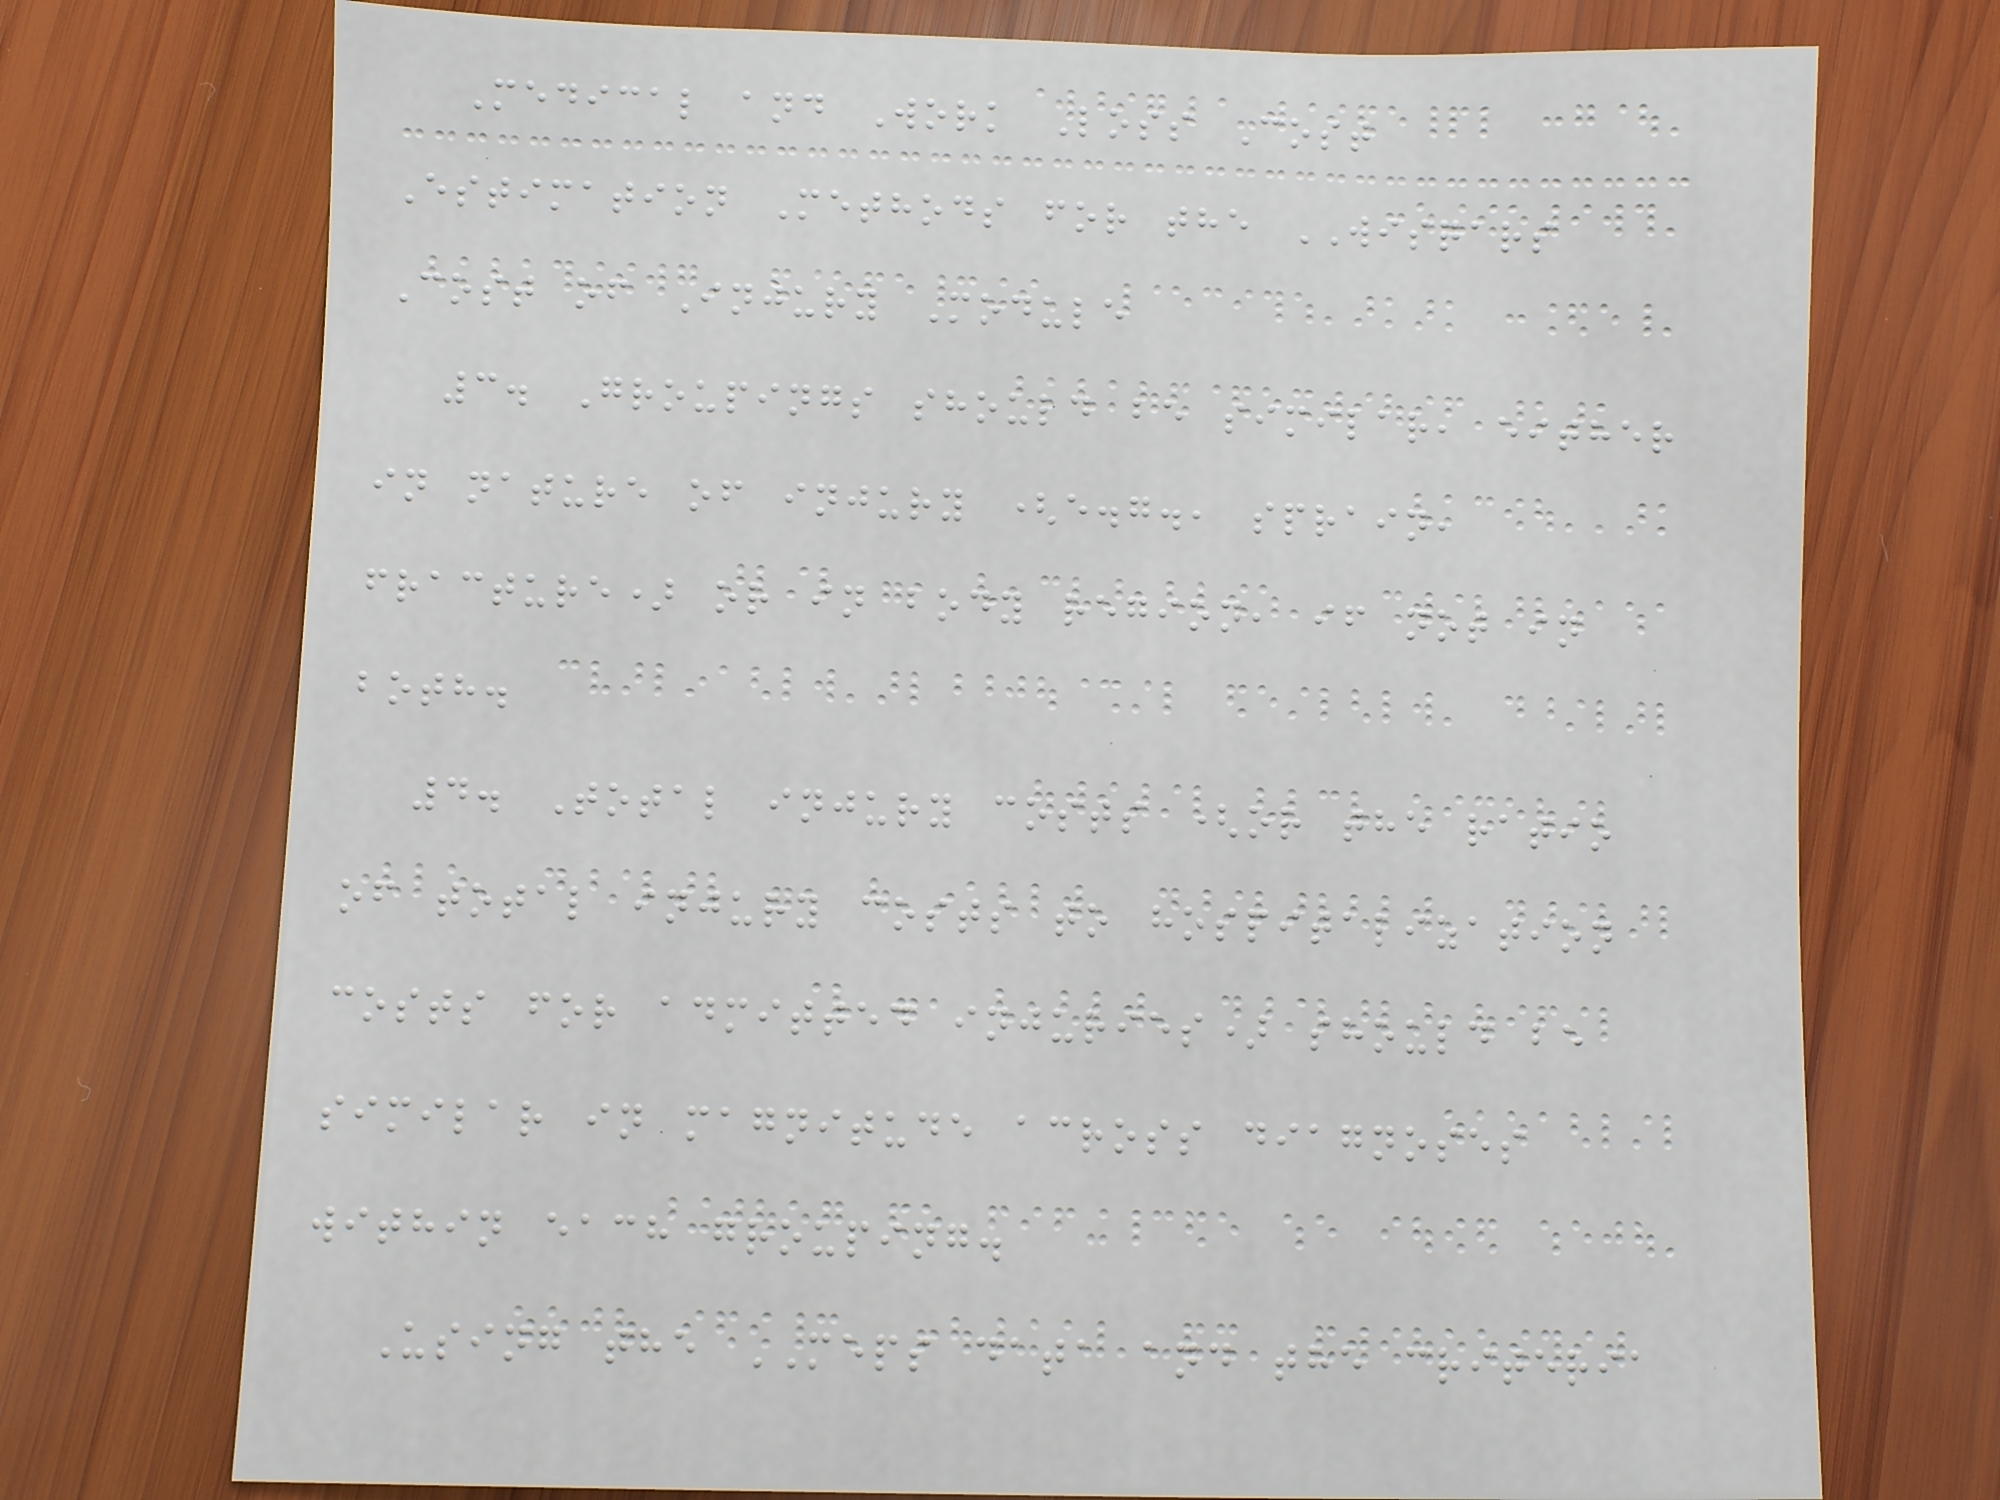Medical and Work Loss Cost
Estimation Methods for the WISQARS
Cost of Injury Module
3. Groupings should be similar, either
in nature of injury (e.g., sprain,
fracture) or in body region, if not in
both.
4. Total injury costs (or the ratio
of total injury costs to hospitalization
costs for admitted injuries) should be
similar in magnitude across diagnoses
within each grouping.
Using the MEPS data and the criteria
